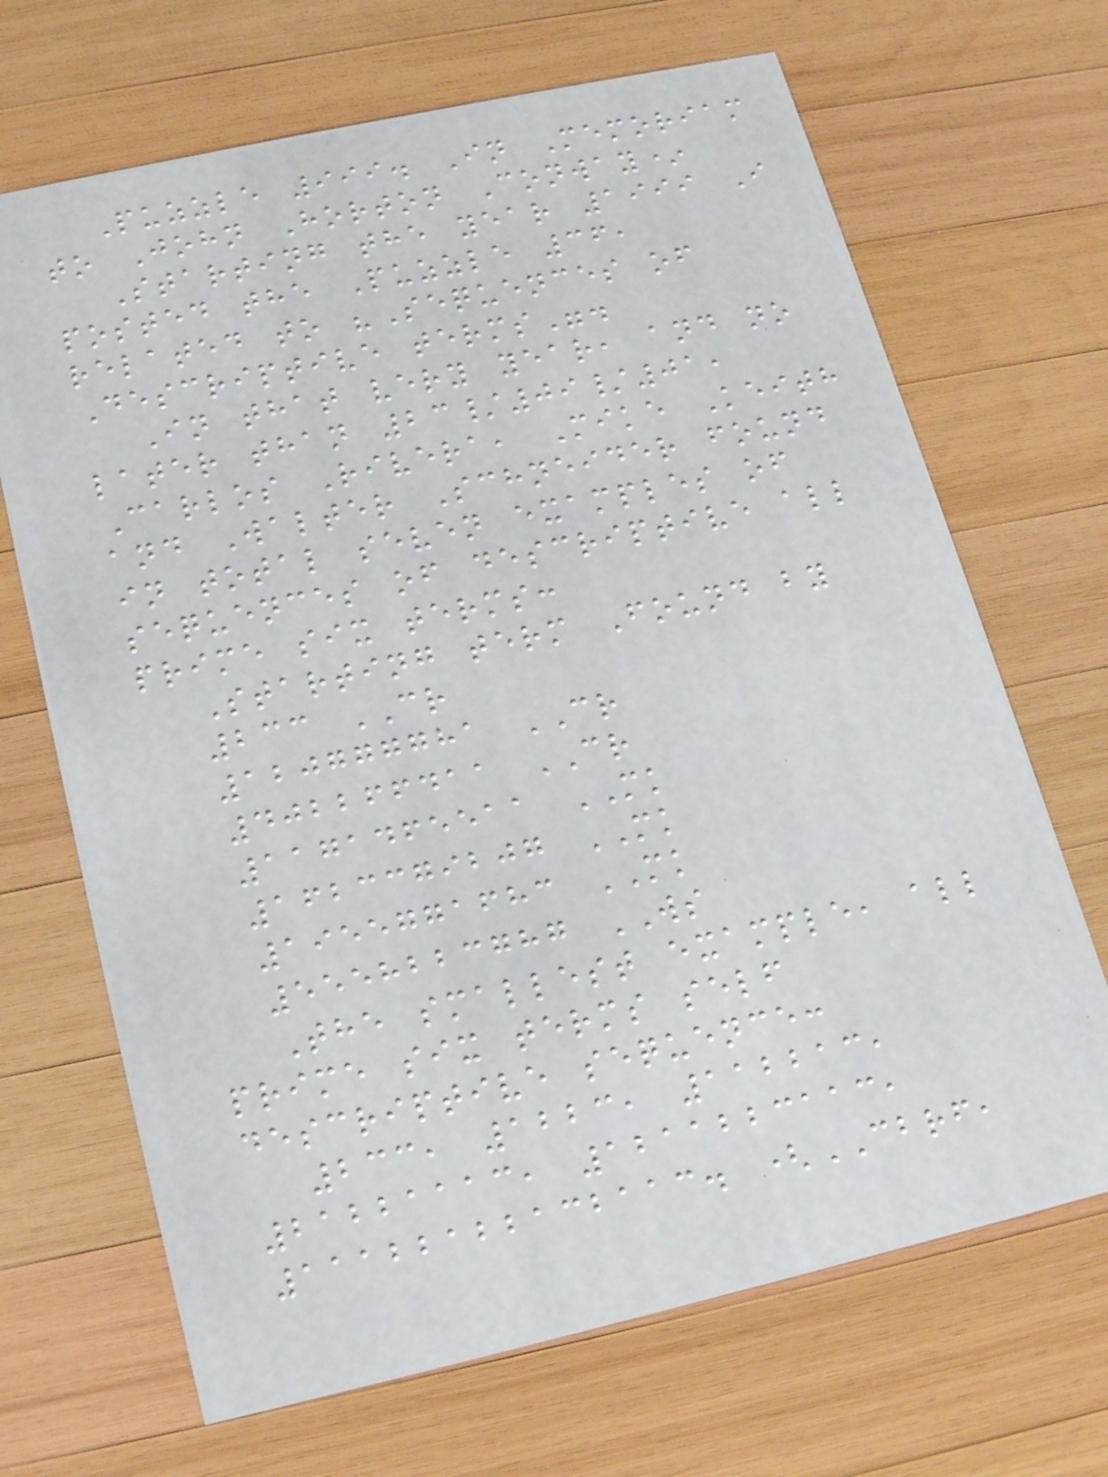Puzzle 999. In Memoriam
to John Horton Conway*
Starting the year 1999 I
posted the Puzzle 36,
related to "Sequences of
Descriptive terms".
In that very year, and no
later than 23/09/01,
Carlos Rivera, Mike Keith
and Walter Schneider found
in total seven examples of
sequences of descriptive all
prime six terms:
Starting term Found by
233 CR
120777781 CR
402266411 CR
1171465511 MK
1623379207 MK
1955771683 MK
5558223787 WS
The smallest example, all
prime six terms self
descriptive sequence:
233, 1223, 112213,
21221113, 1211223113,
11122122132113. (CBRF,
